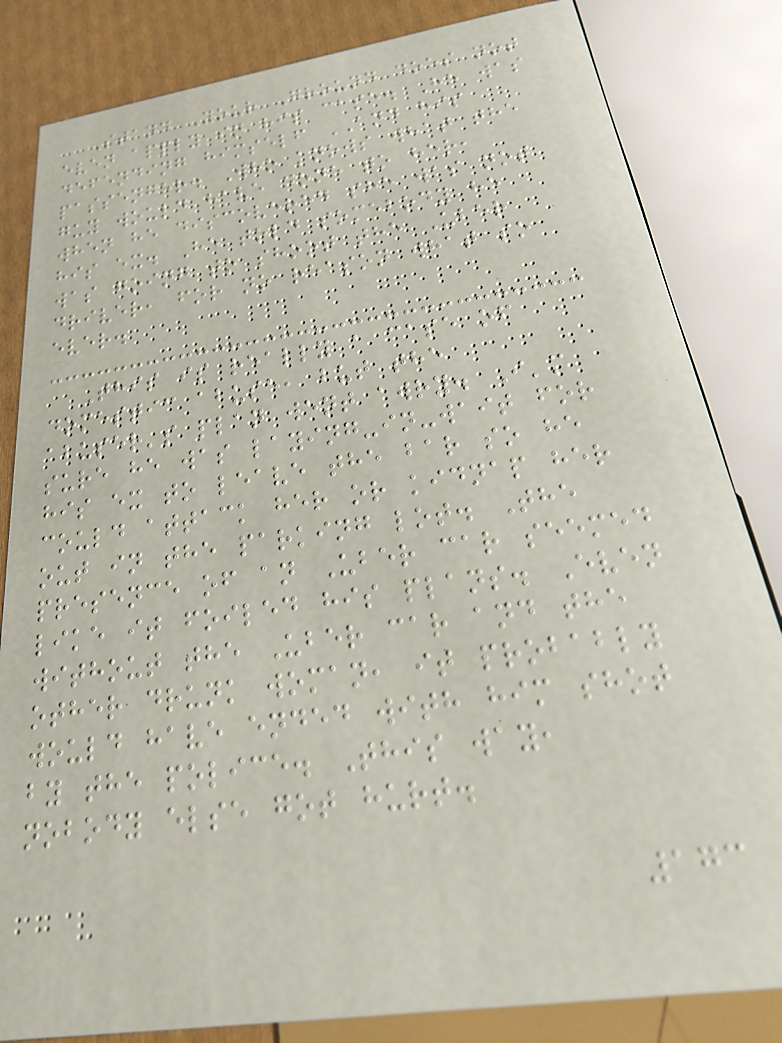Stand Your Ground does not
even apply in his case. He was
defending himself AND his
passenger. Who knows what the
guy would have done to her,
when he discovered she was not
his ex. He told somebody he
was going to shoot the Uber
driver, for no reason what so
ever.
This is really a case of
domestic abuse, but the
abuser's plan went awry. I'm
sure he was laying-in-wait for
his ex to leave the bar so he
could attack her or kidnap her
out in the parking lot. The
presence of an Uber car seemed
like it foiled his plans. Even
without the Uber car and the
other drunk woman, it probably
would have ended with him shot
by the police. This way,
nobody else got hurt.
173
